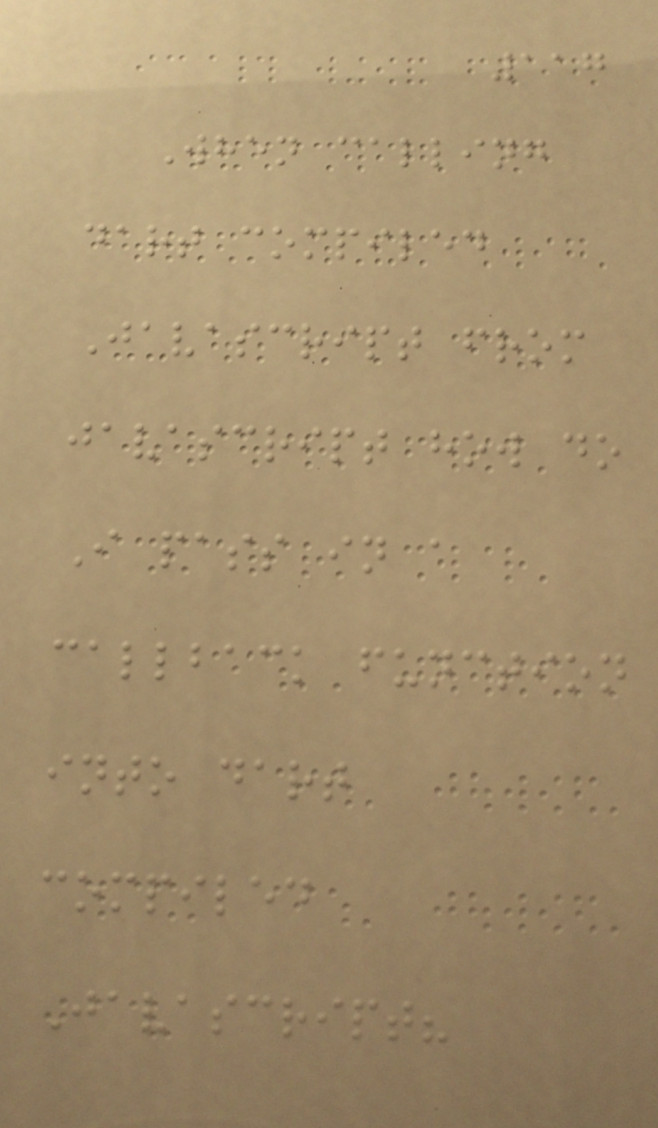117
When calling
dart compiled
Javascript from
javascript how do
I pass in a
callback function
into dart
compiled
Javascript?
